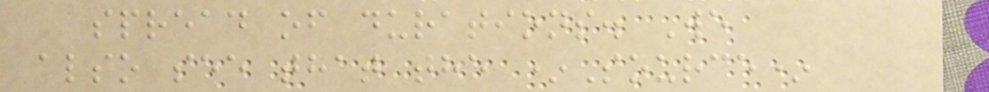spread of durations. We
also see that the *Source*
